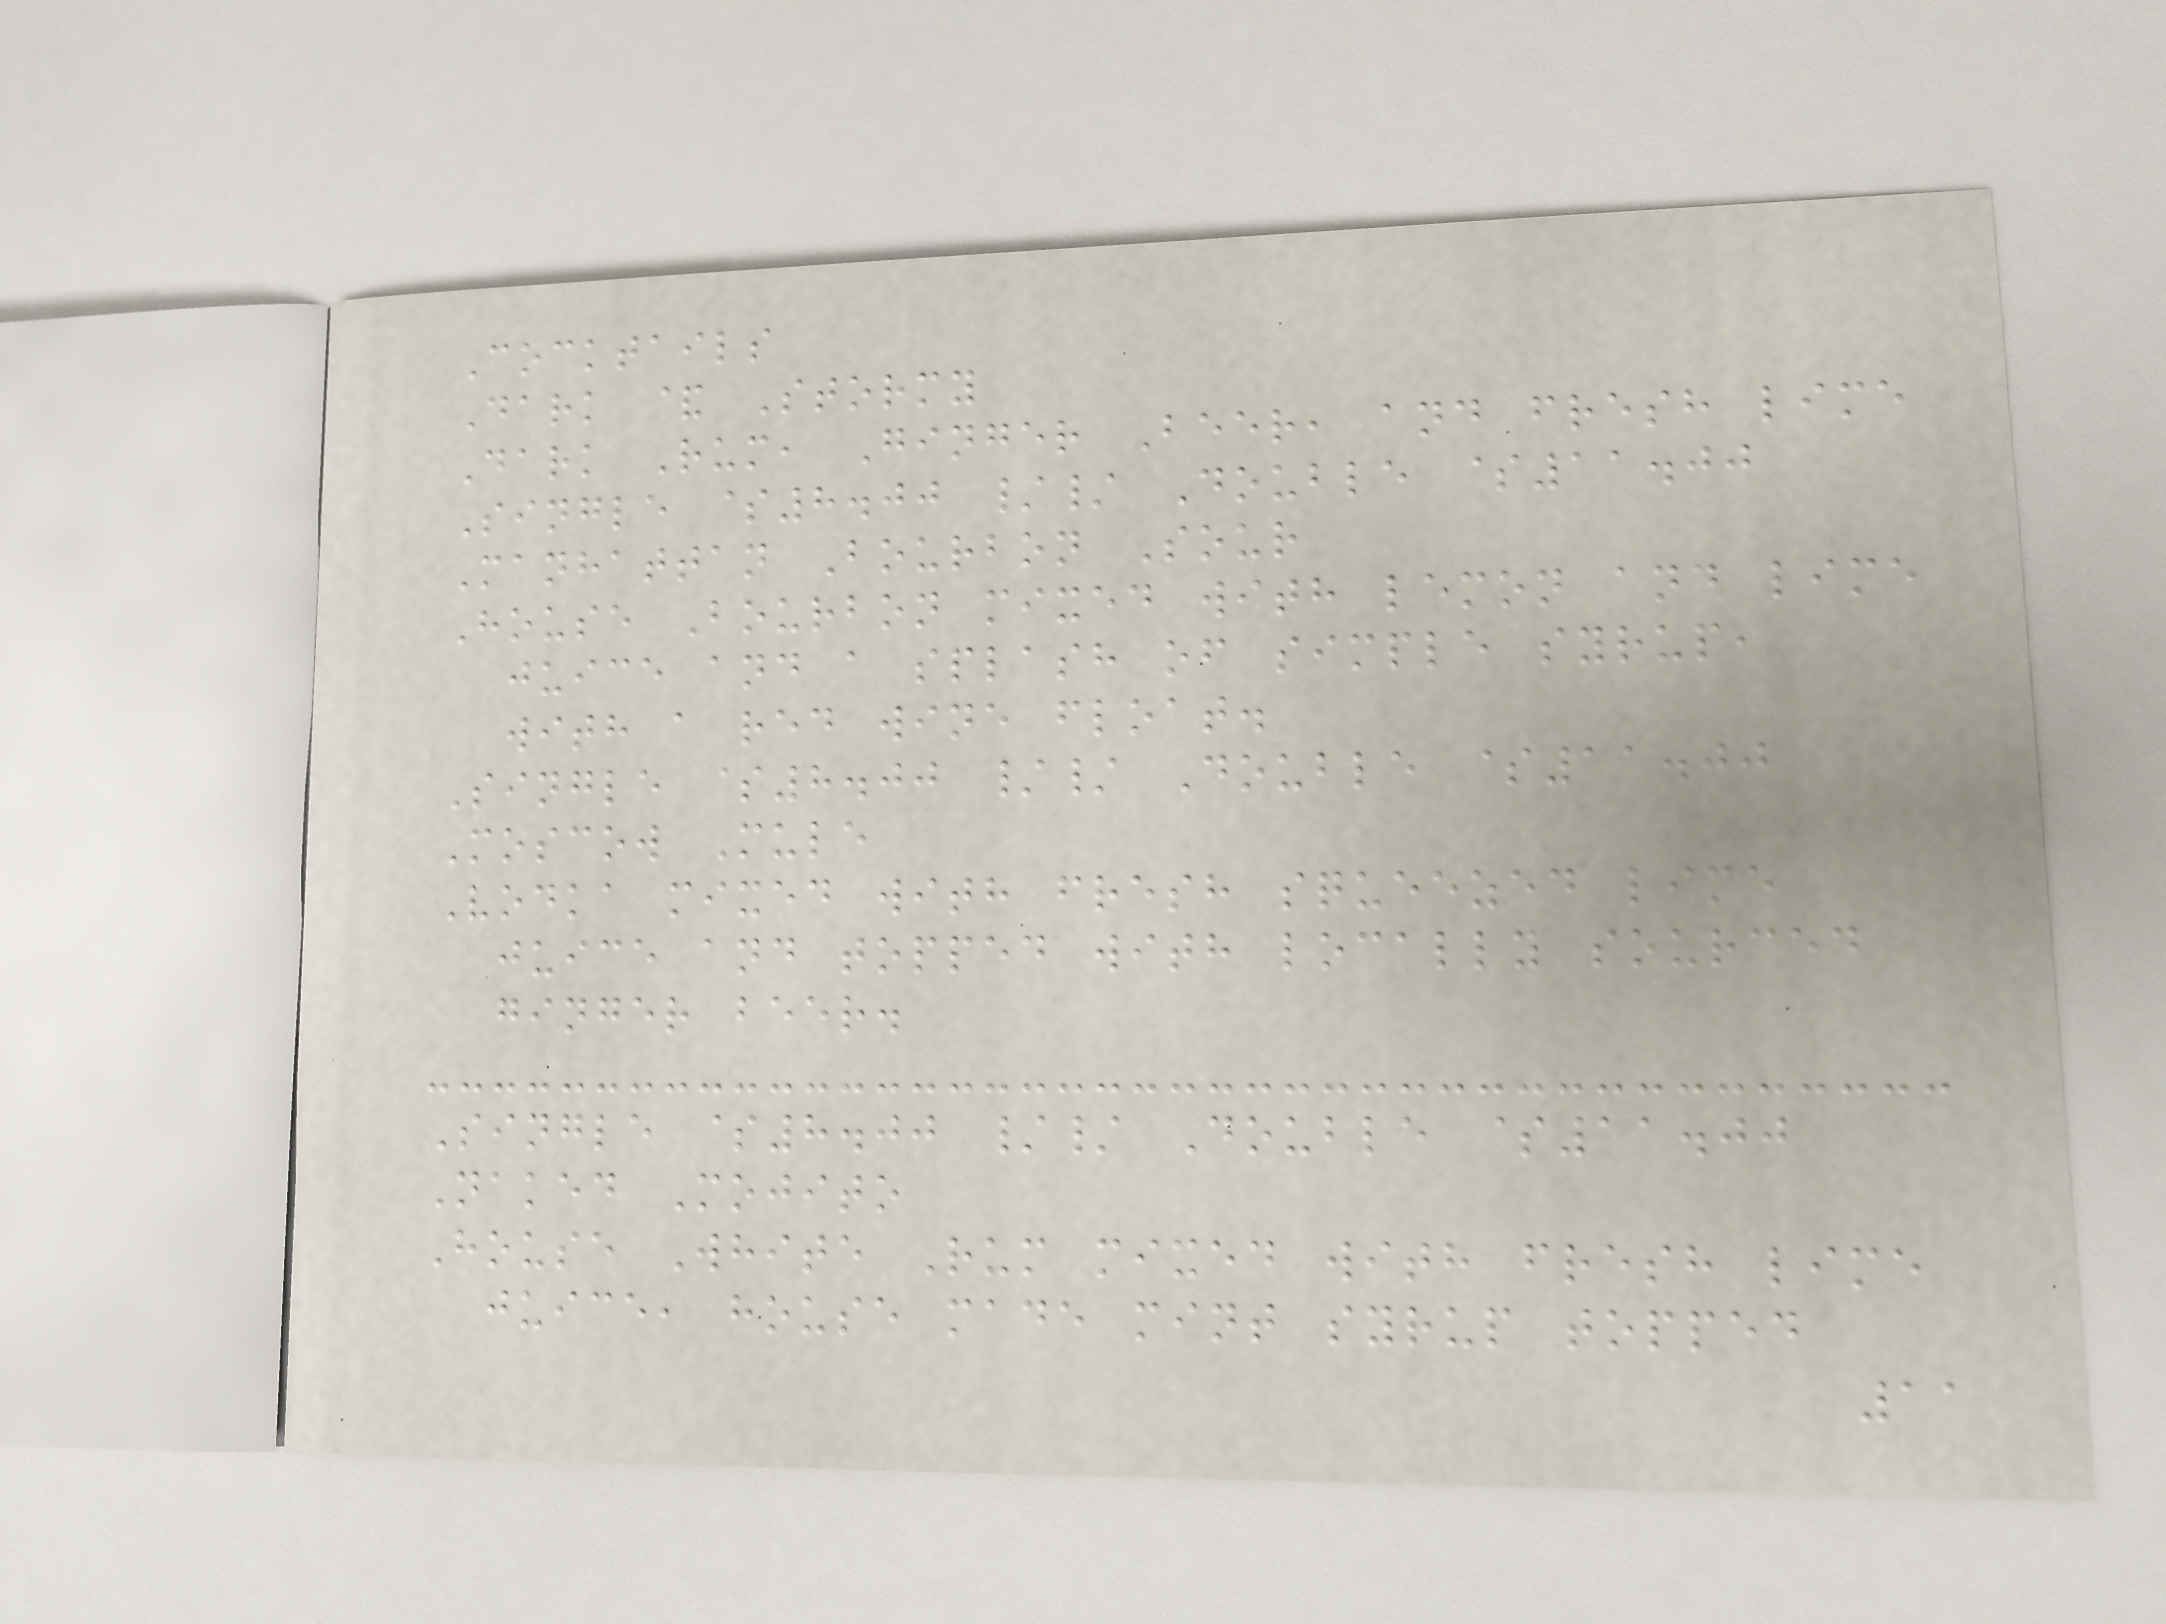Cocktails
Dark & Stormy
Dark Rum, Ginger Beer, and fresh lime
Single $8.00 // Double $11.00
Manhattan Bourbon Sour
House Bourbon mixed with lemon and lime
juice and a splash of simple syrup,
with a red wine float.
Single $8.00 // Double $11.00
Moscow Mule
Vodka mixed with fresh squeezed lime
juice and topped with locally sourced
ginger beer.
Single $8.00 // Double $11.00
Naked Mojito
House White Rum mixed with fresh lime
juice, house made mint syrup topped
11
